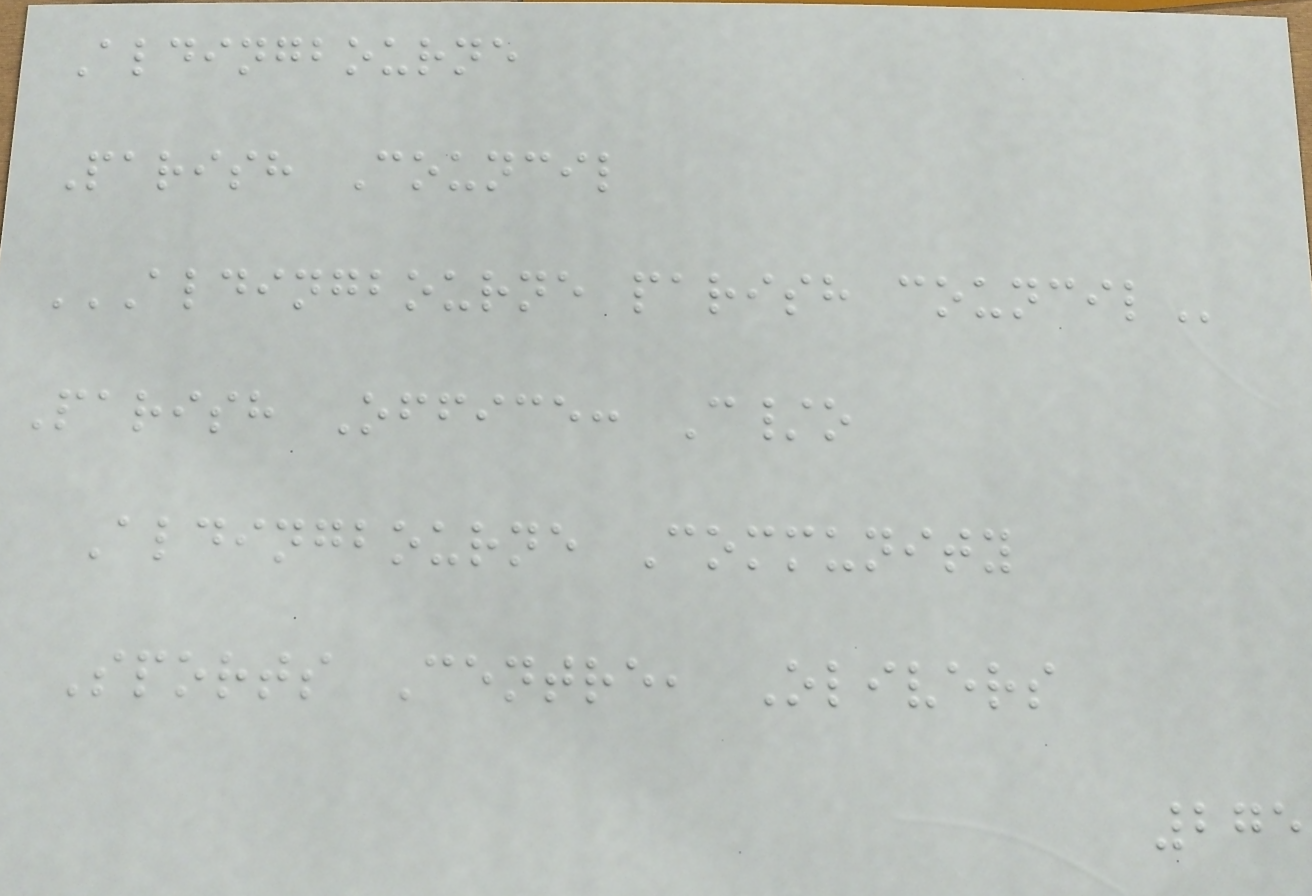Aldingbourne
Parish Council
ALDINGBOURNE PARISH COUNCIL
Parish Office: C/o
Aldingbourne Community
Sports Centre, Olivers
275
